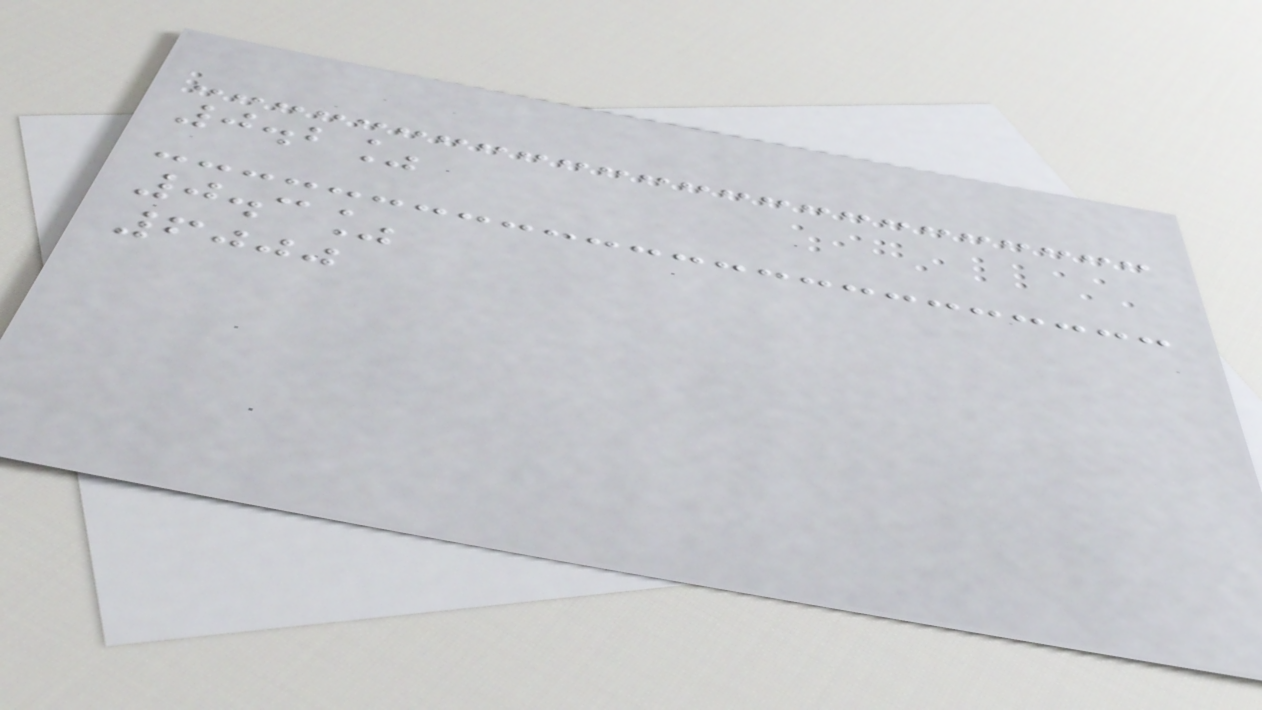0.2%
0.3%
6000
